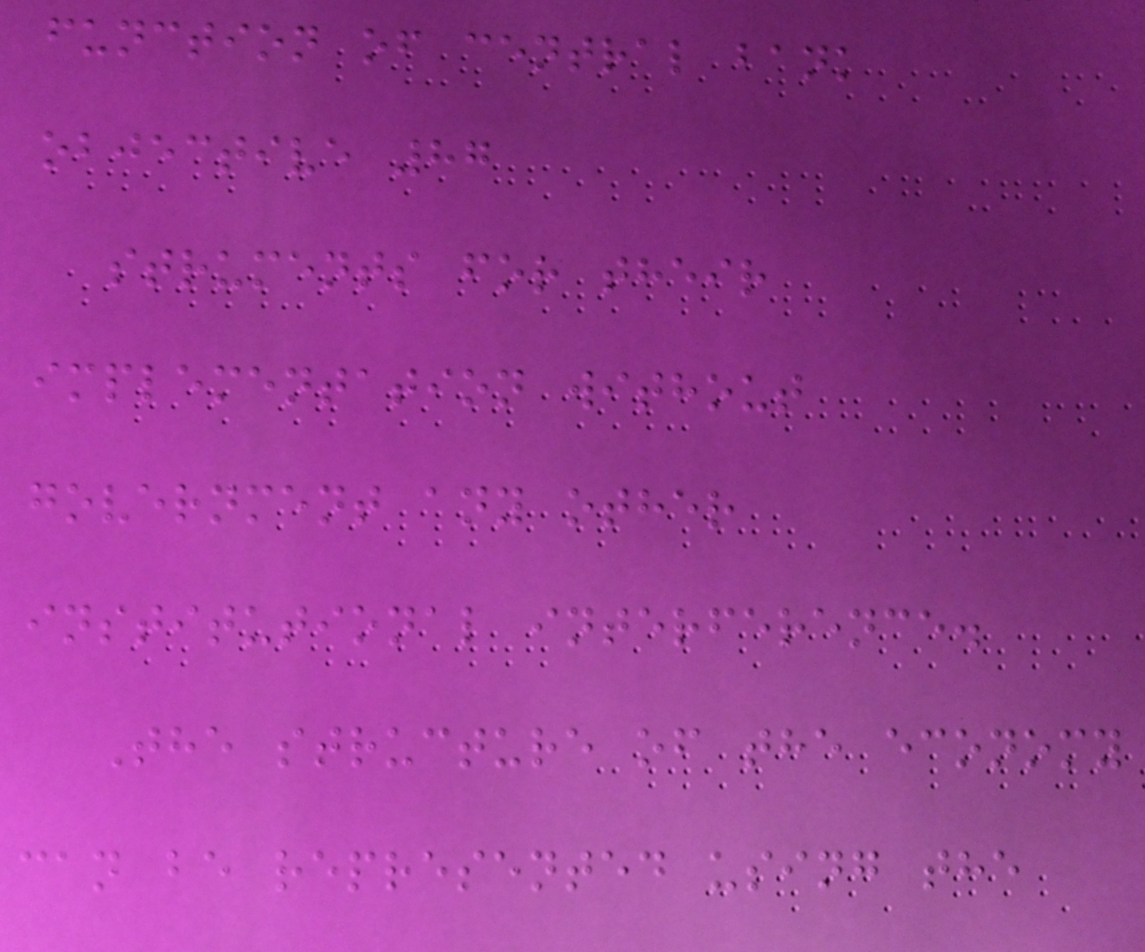function of central bank
objective 87
struments for their
implementation without
government any other
institutional interference.
The structure of the economy
can be represented using the
